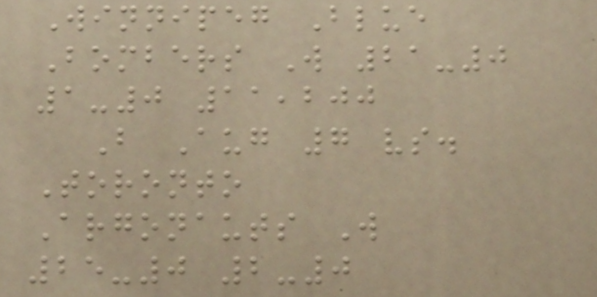Winnipeg Blue
Bombers W 21-0
1-0 11,200
B Aug 7 vs.
Toronto
Argonauts W
25-0 2-0
